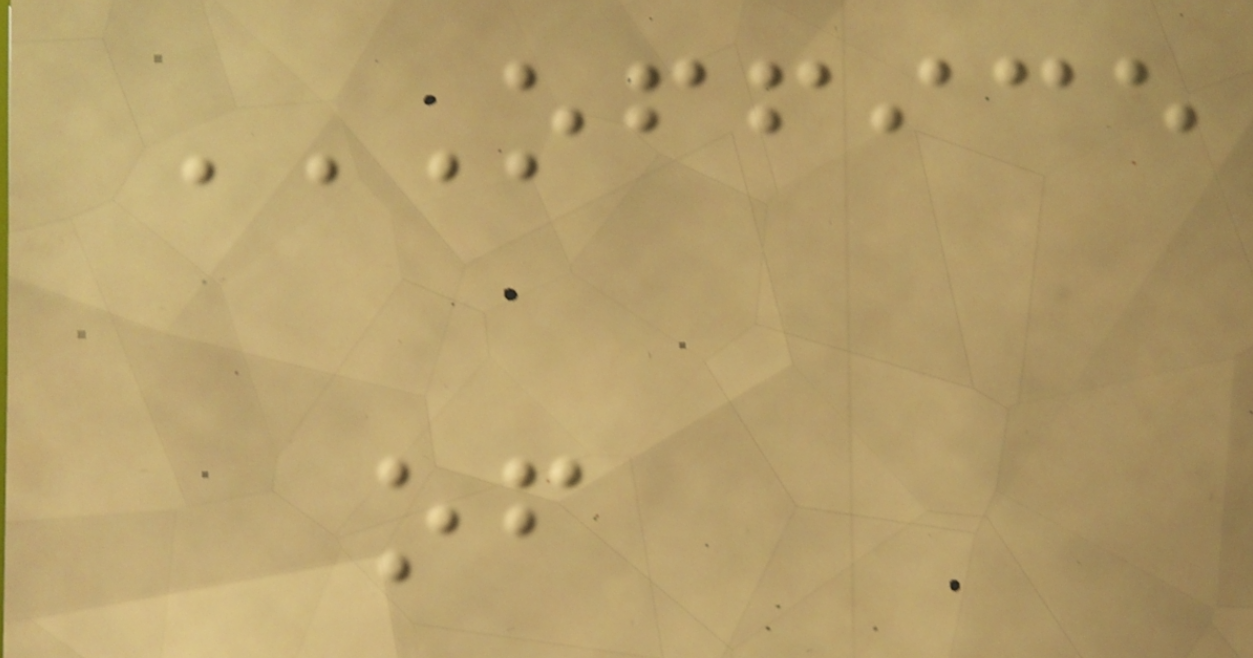OFFICE
OF
